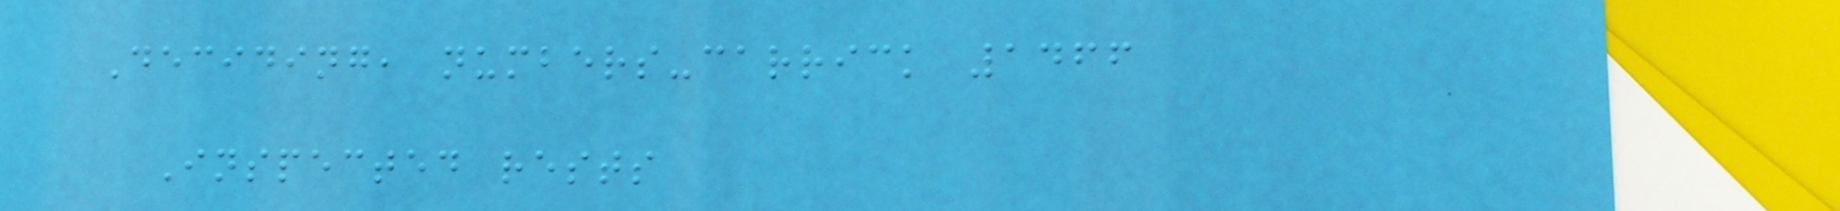Deciding, numbers-carrick 1466
Inspected rests
